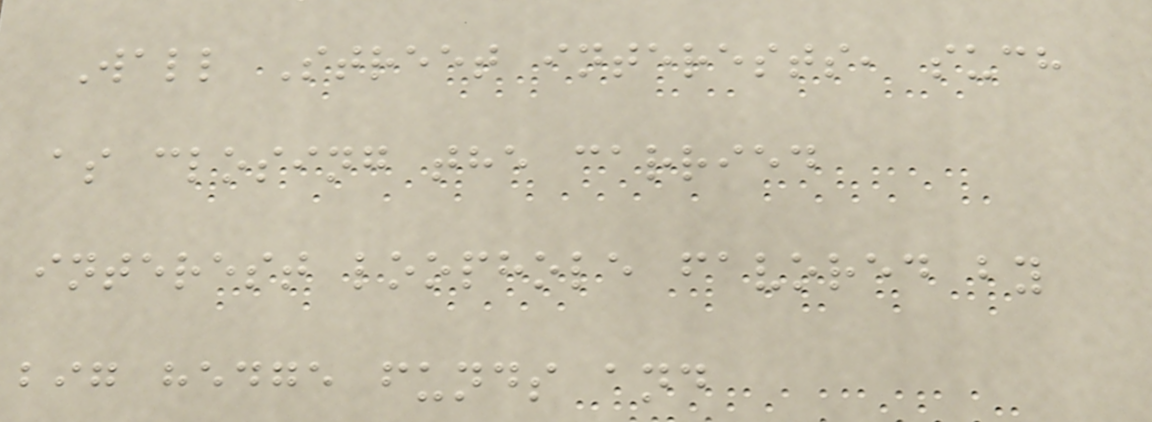Wall Street interests, such
as closing the carried
interest loophole favored by
big hedge funds and
